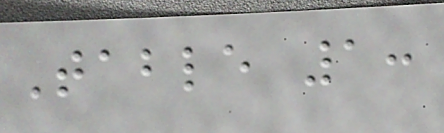Table 1:
